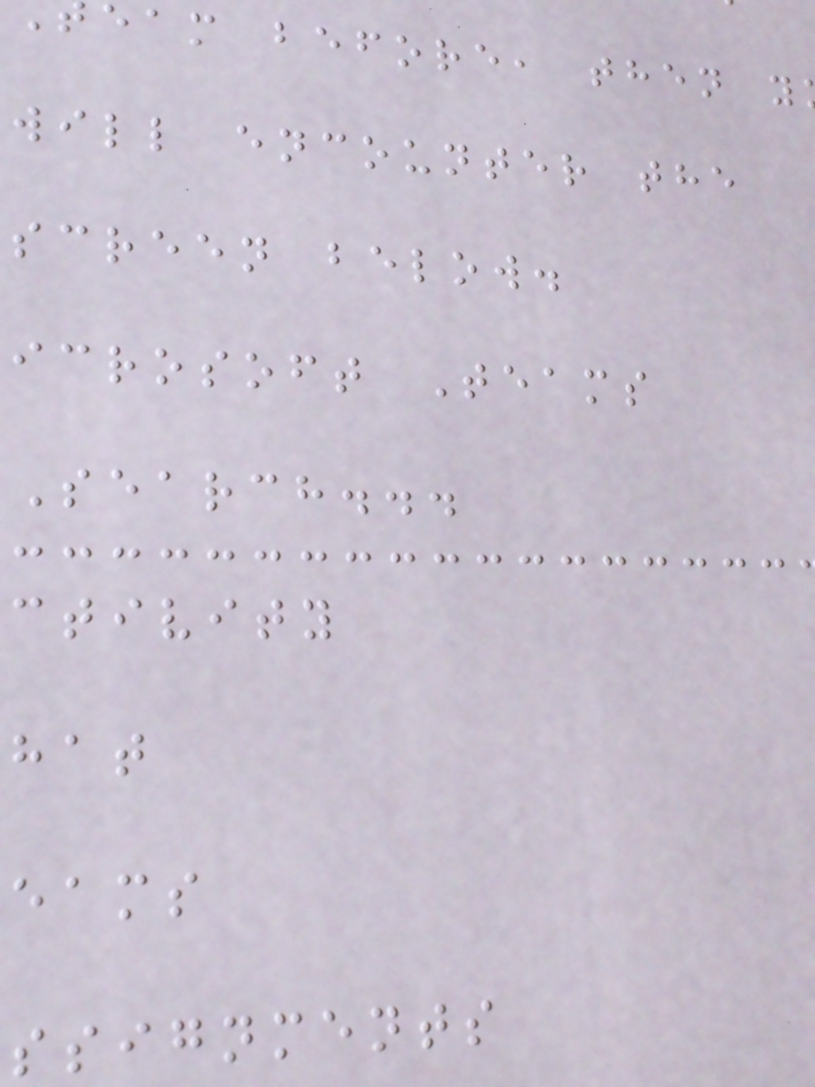eam before, then y
will encounter the
screen below.
icrosoft Teams
Search...
ctivity
eams
ssignments
